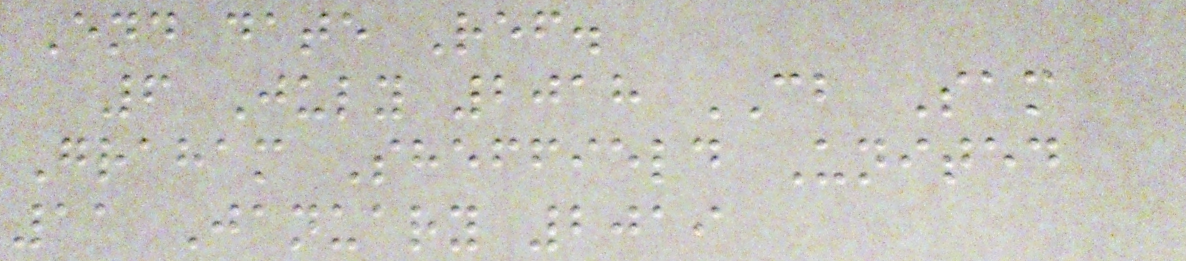End date Ref.
6 July 2018 CB Sam
Graham Sheffield United
11 January 2019
